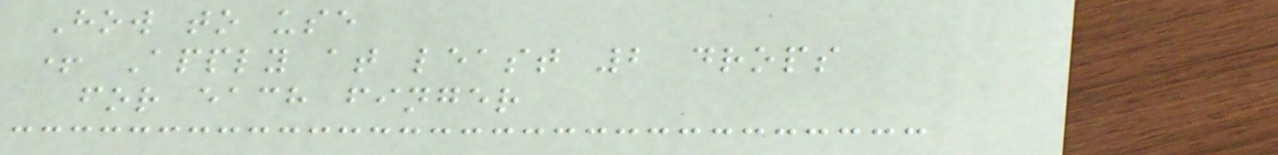How to use
+ Apply at least 2 drops
for each finger
